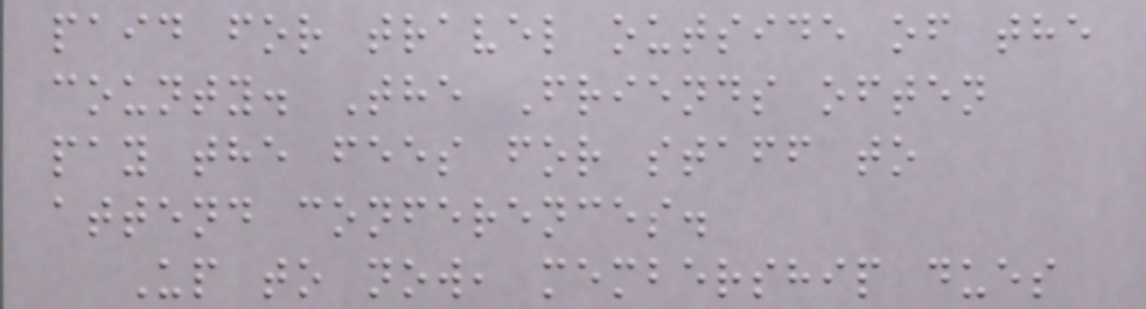paid for travel outside of the
county. The Friends often
pay the fees for staff to
attend conferences.
Up to now, membership dues
